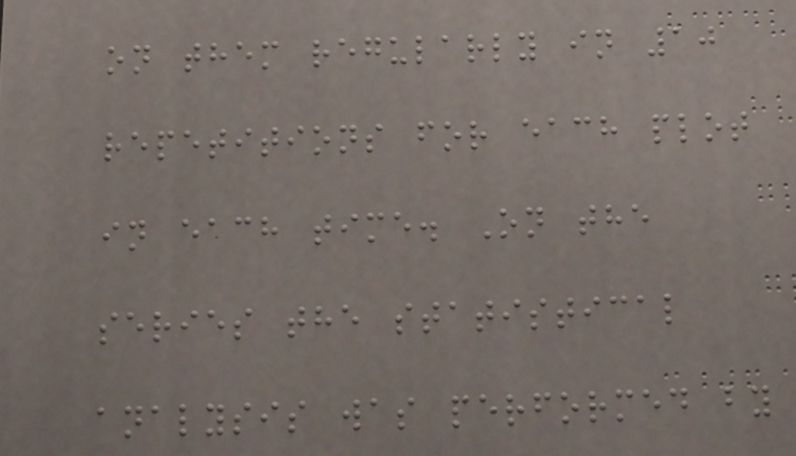on them regularly in 10
repetitions for each plot
in each time. On the
series the statistical
analysis was performed by
